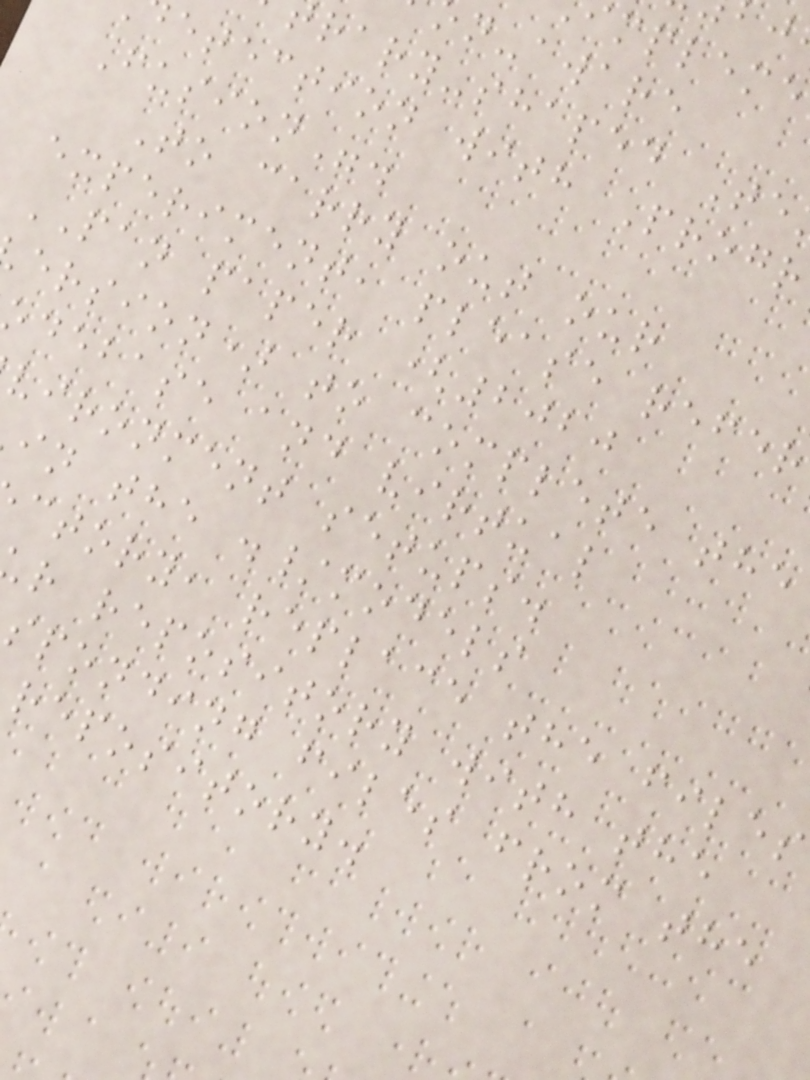n-aware
rary-shaped Te
etection with Progr
Fusion".
To carry out our
experiment, please refer
PAN paper (2020
ersion) to complete the
debase and virtual
vironment setups.
in the ./models
ctory, replace the files
r repository with the
sponding files from the
repository.
